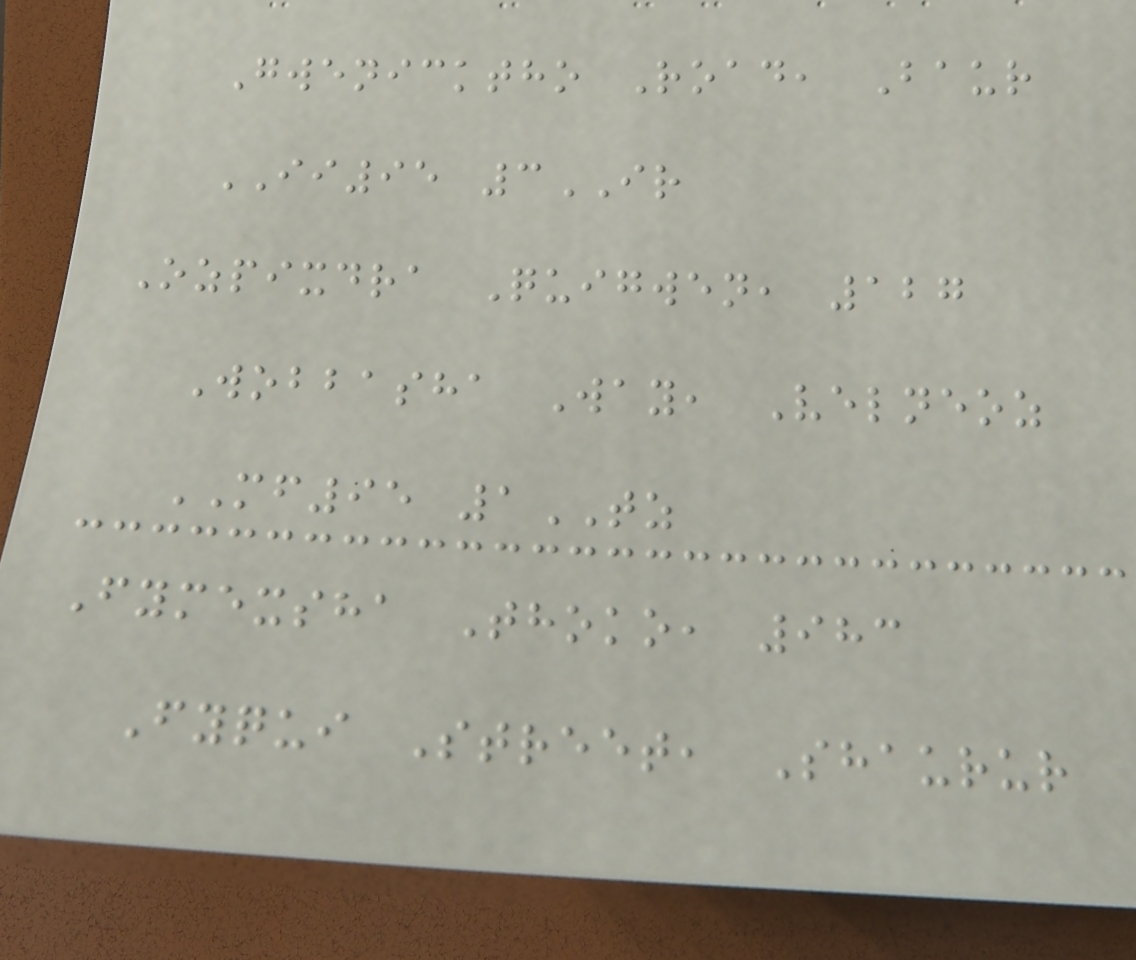Gwenicktho Road, Baur
II95 3IR
Ozpixdra Quigwen, 127
Wobbasha Way, Velneoz
MF95 1TZ
Fymexsha Thoko, 983
Fyqui Street, Shaurur
